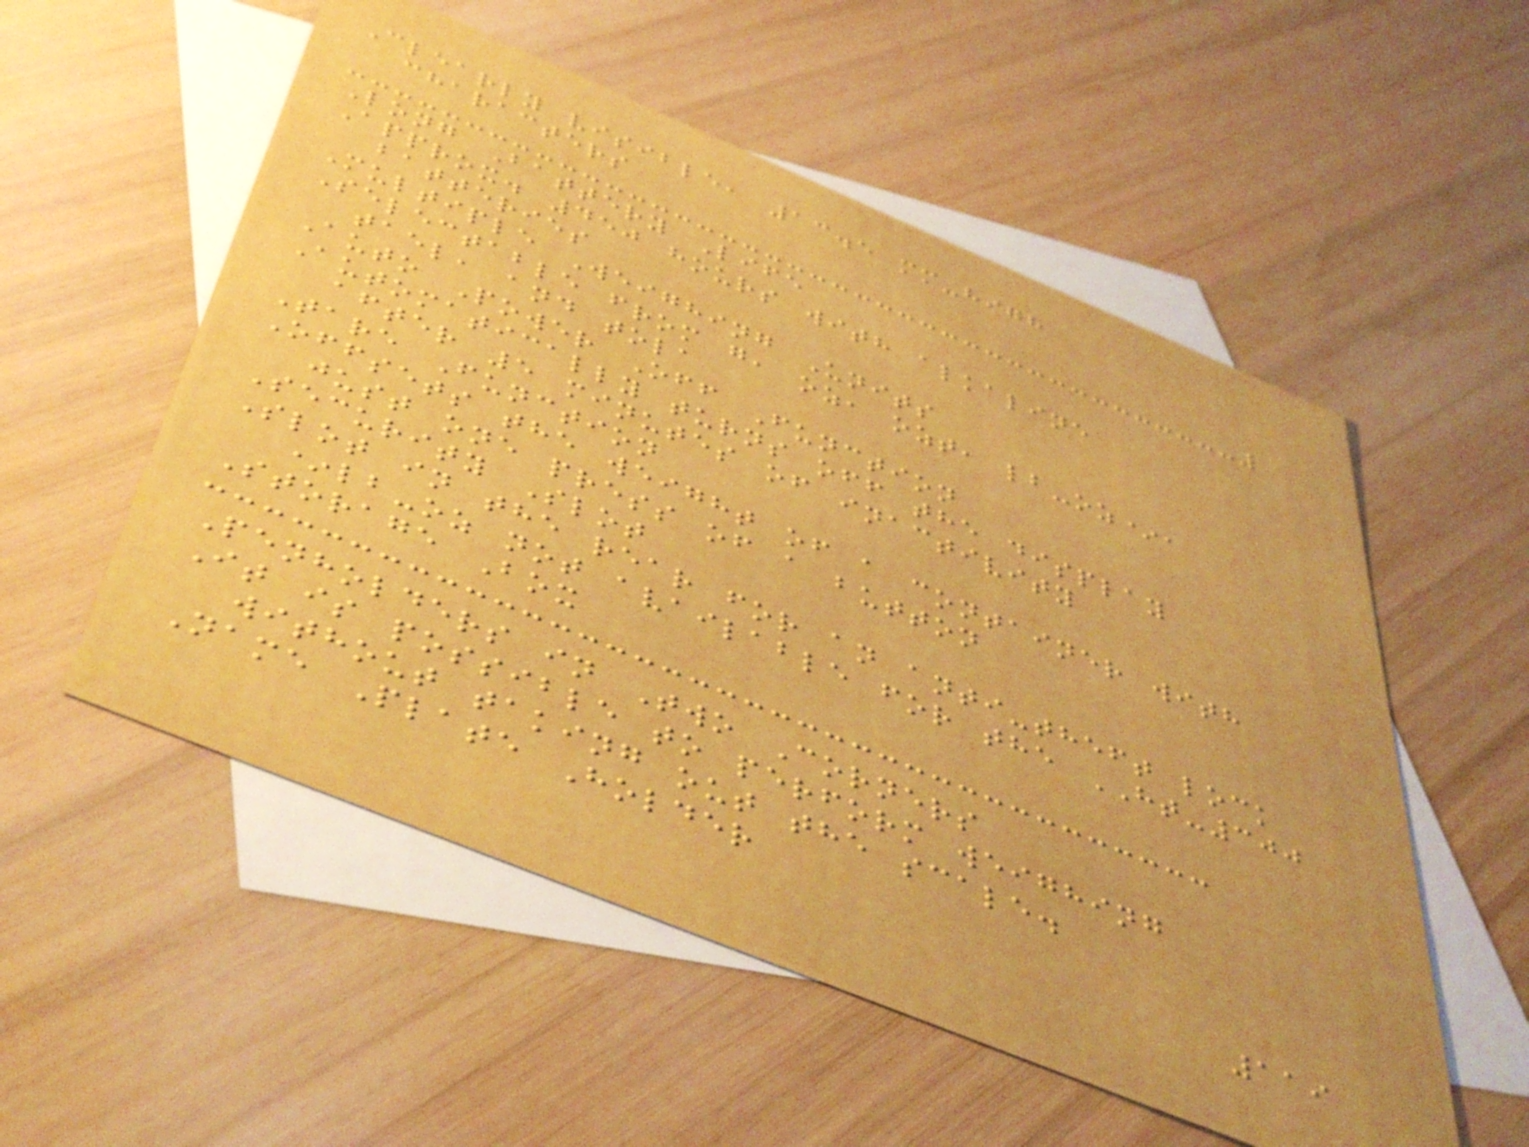Clearly visible, 13.5 mm-high
characters
Long Battery Life
Approx. 450 hours with alkaline
batteries
Multiple Weighing Units
Selectable from g, oz, ozt, lb-oz*,
tael, and tola
Auto Power Off Function
Automatically turns off the display
after 5 minutes of inactivity
Tare Function
Offsets the weight of a container with
just one press of a button
Security Slot
Slot in the rear for an anti-theft lock
*lb-oz not available for the HT-300
Storage Box
Penholders in Two Corners
It is possible to perform weighing
without taking out the scale.
Name Plate Holder
119
